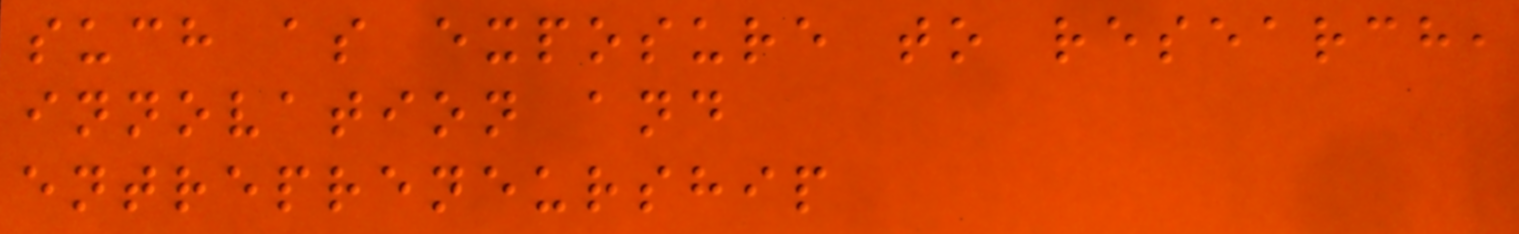such as exposure to research,
innovation and
entrepreneurship
